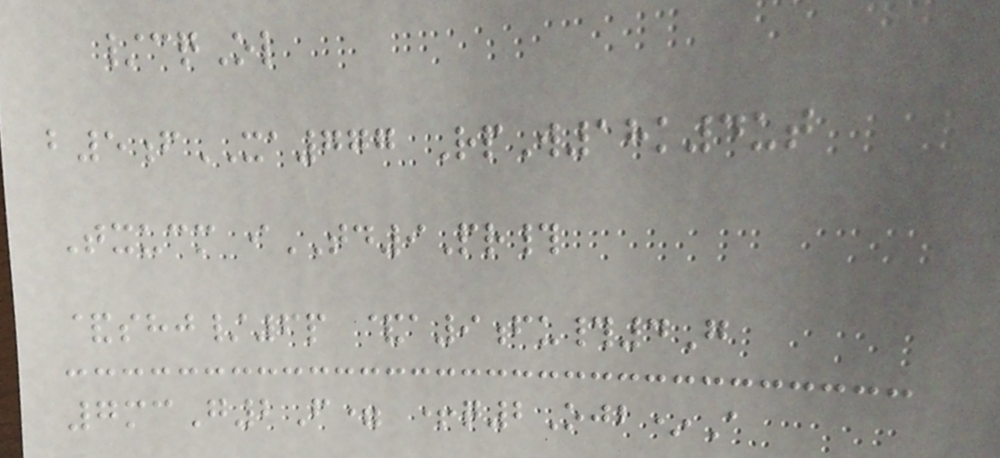/cqOl
b5fXA777 RpW18k4ut
Txucm iTD9Pr#
&shj/6p &a9fu#4G
7mcG2F= +q2Ojb*A
